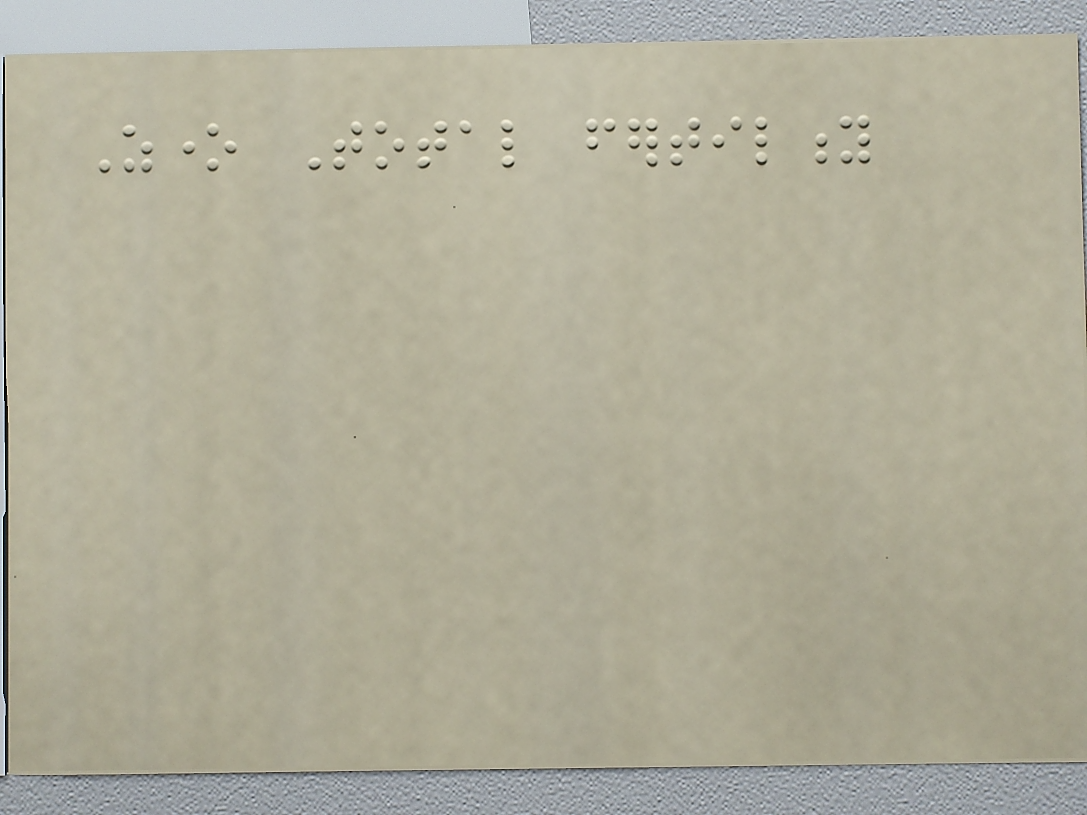Zone Total fertility
